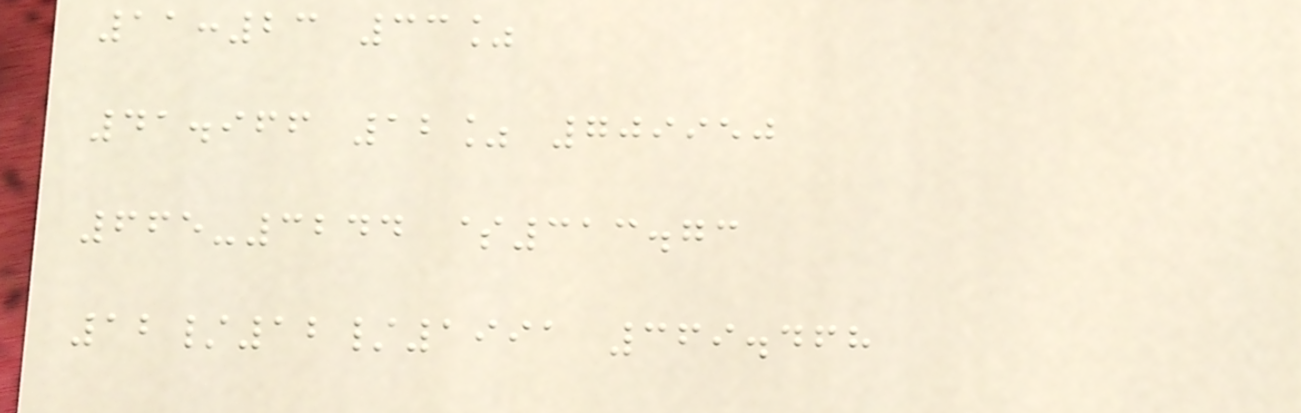11:23 33%
41.966 12% 709950
665-3244 $313.73
12/12/1991 369.468
